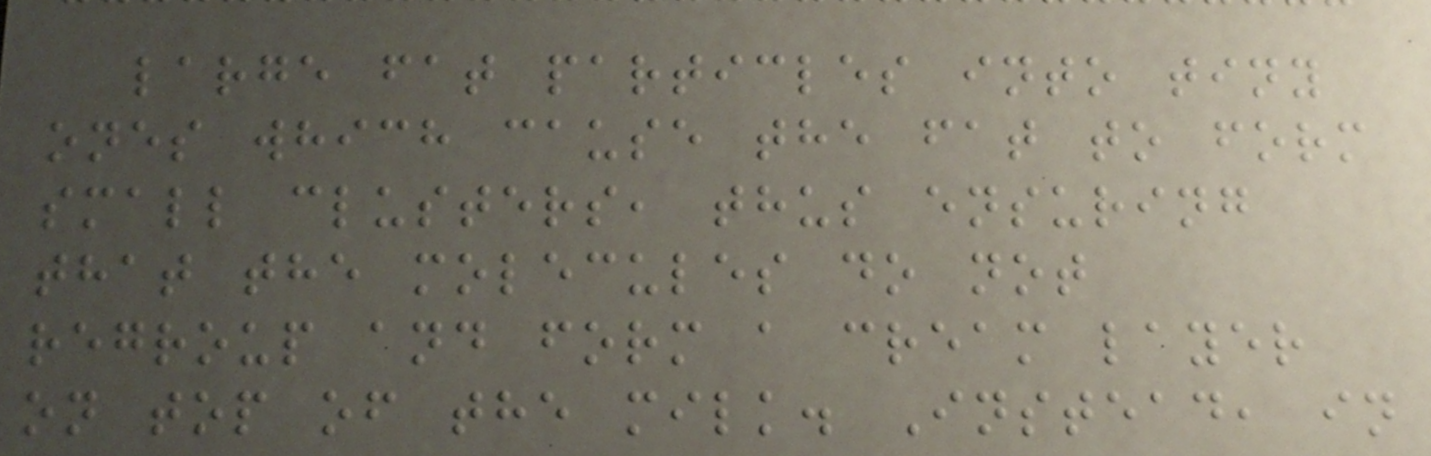large fat particles into tiny
ones which cause the fat to form
small clusters, thus ensuring
that the molecules do not
regroup and form a cream layer
on top of the milk. Instead, in
